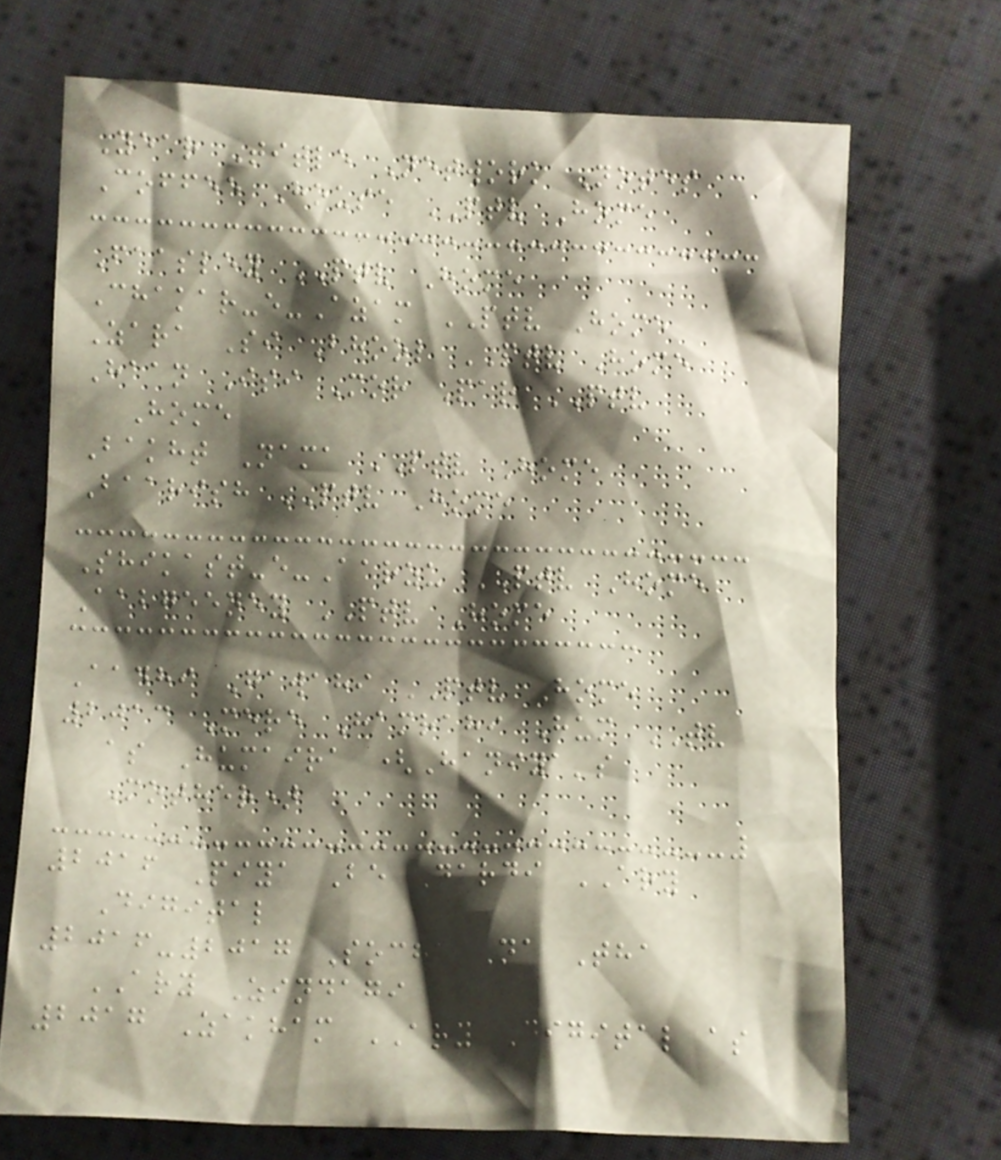Year Title Network Notes
Coffee House PTV Home
Faasley PTV Home
Chakar-e-Azam PTV Home
Zara Si Bhool PTV Home
Haan Isi Mor Par PTV
Home
Bakht Nama PTV Home
Baarish PTV Home
Shikast-e-Aarzu PTV Home
Aabgeeney PTV Home
Aadhi Gawahi PTV Home
2013 Mere Hamrahi Hum TV
as Humaira (Haniya's
Mother)
2016 Piya Be Dardi ARY
Digital
2016-2017 Socha Na Tha
ARY Zindagi
2017 Zakham ARY Digital as
